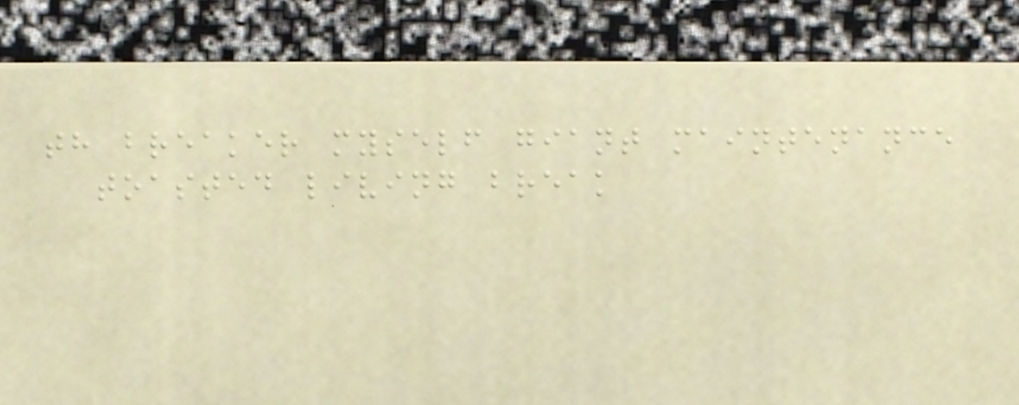th breaker myself giant maintenance
toasted living break
